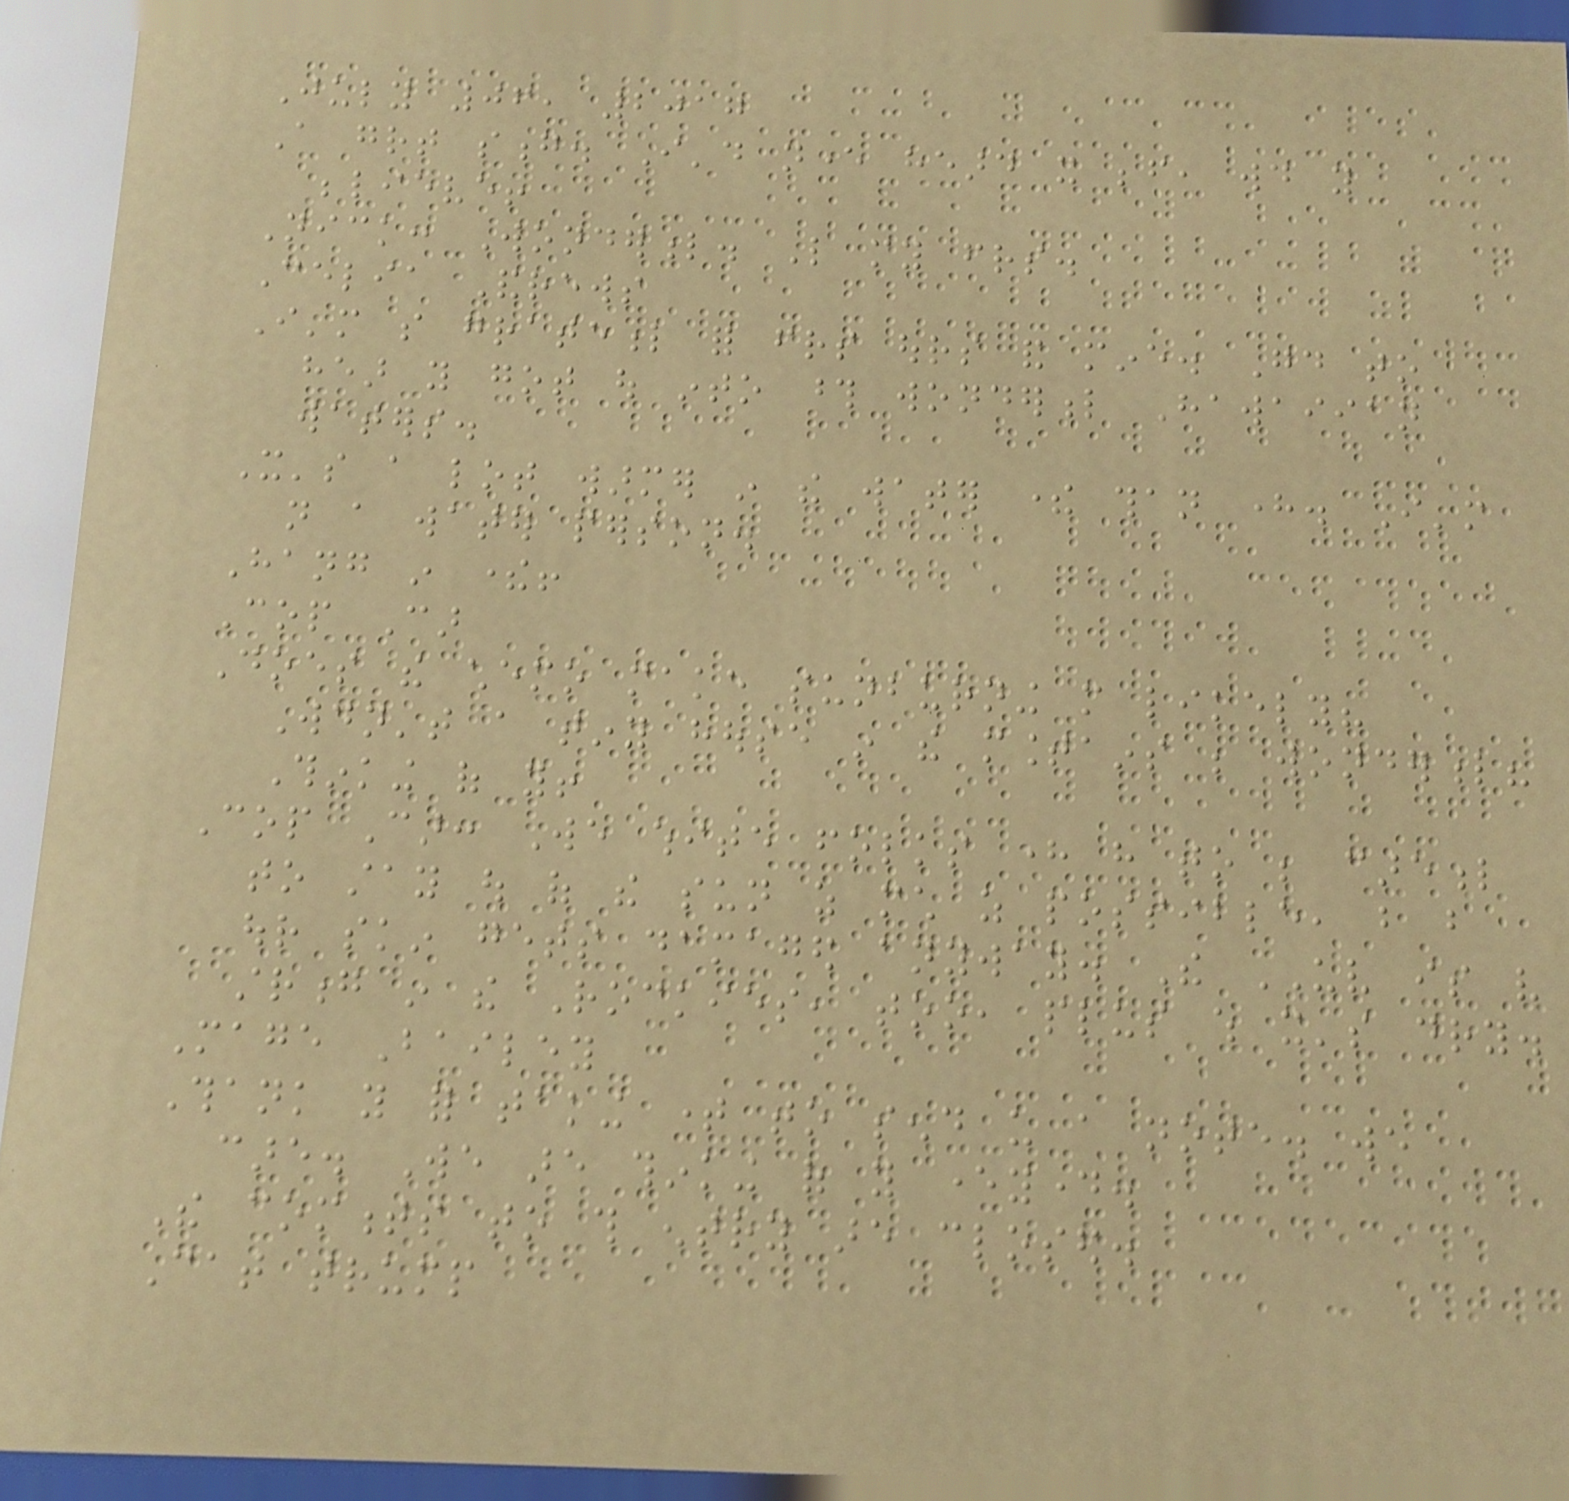July 06, 2017
A great song. I'd never heard it before, would you
believe!
Nick: Wonderful. Like my friends.
Celia Andrews
I'm so grateful for friends ours and mine. Good to
hear you got out into those wonderful Hawaiian
waters.
It's a lot warmer in the water there than here. I'm
not a water person.
Hang in there!
Cop Car
Does the chemo make sunburning more likely?
Wouldn't a tiny house in the mountains be wonderful?
Thinking of you!
Cop Car: We white folks here have to be careful
to stay out of the sun as much as possible, but but
our skin gets damaged anyway. The UV is very
strong in the Rockies, too, plus which it's dry.
Mage Bailey
Thank you for taking time to send us a note. we
care. We are thinking of you everyday.
The comments to this entry are closed.
Cat trump
